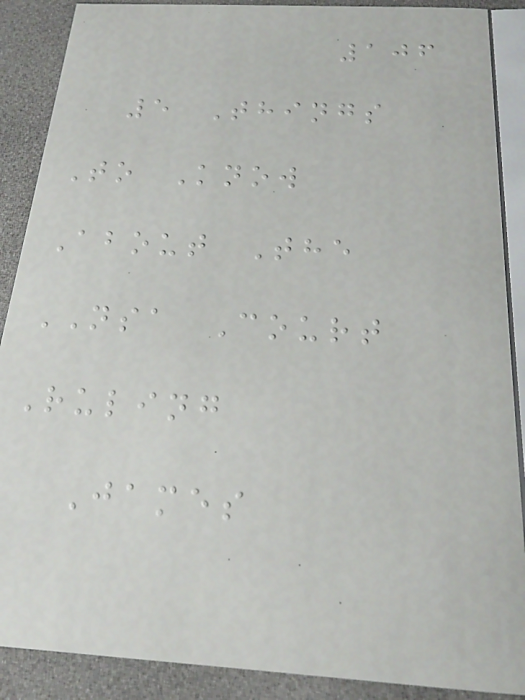106
5 Things
To Know
About The
NSA Court
Ruling
James
